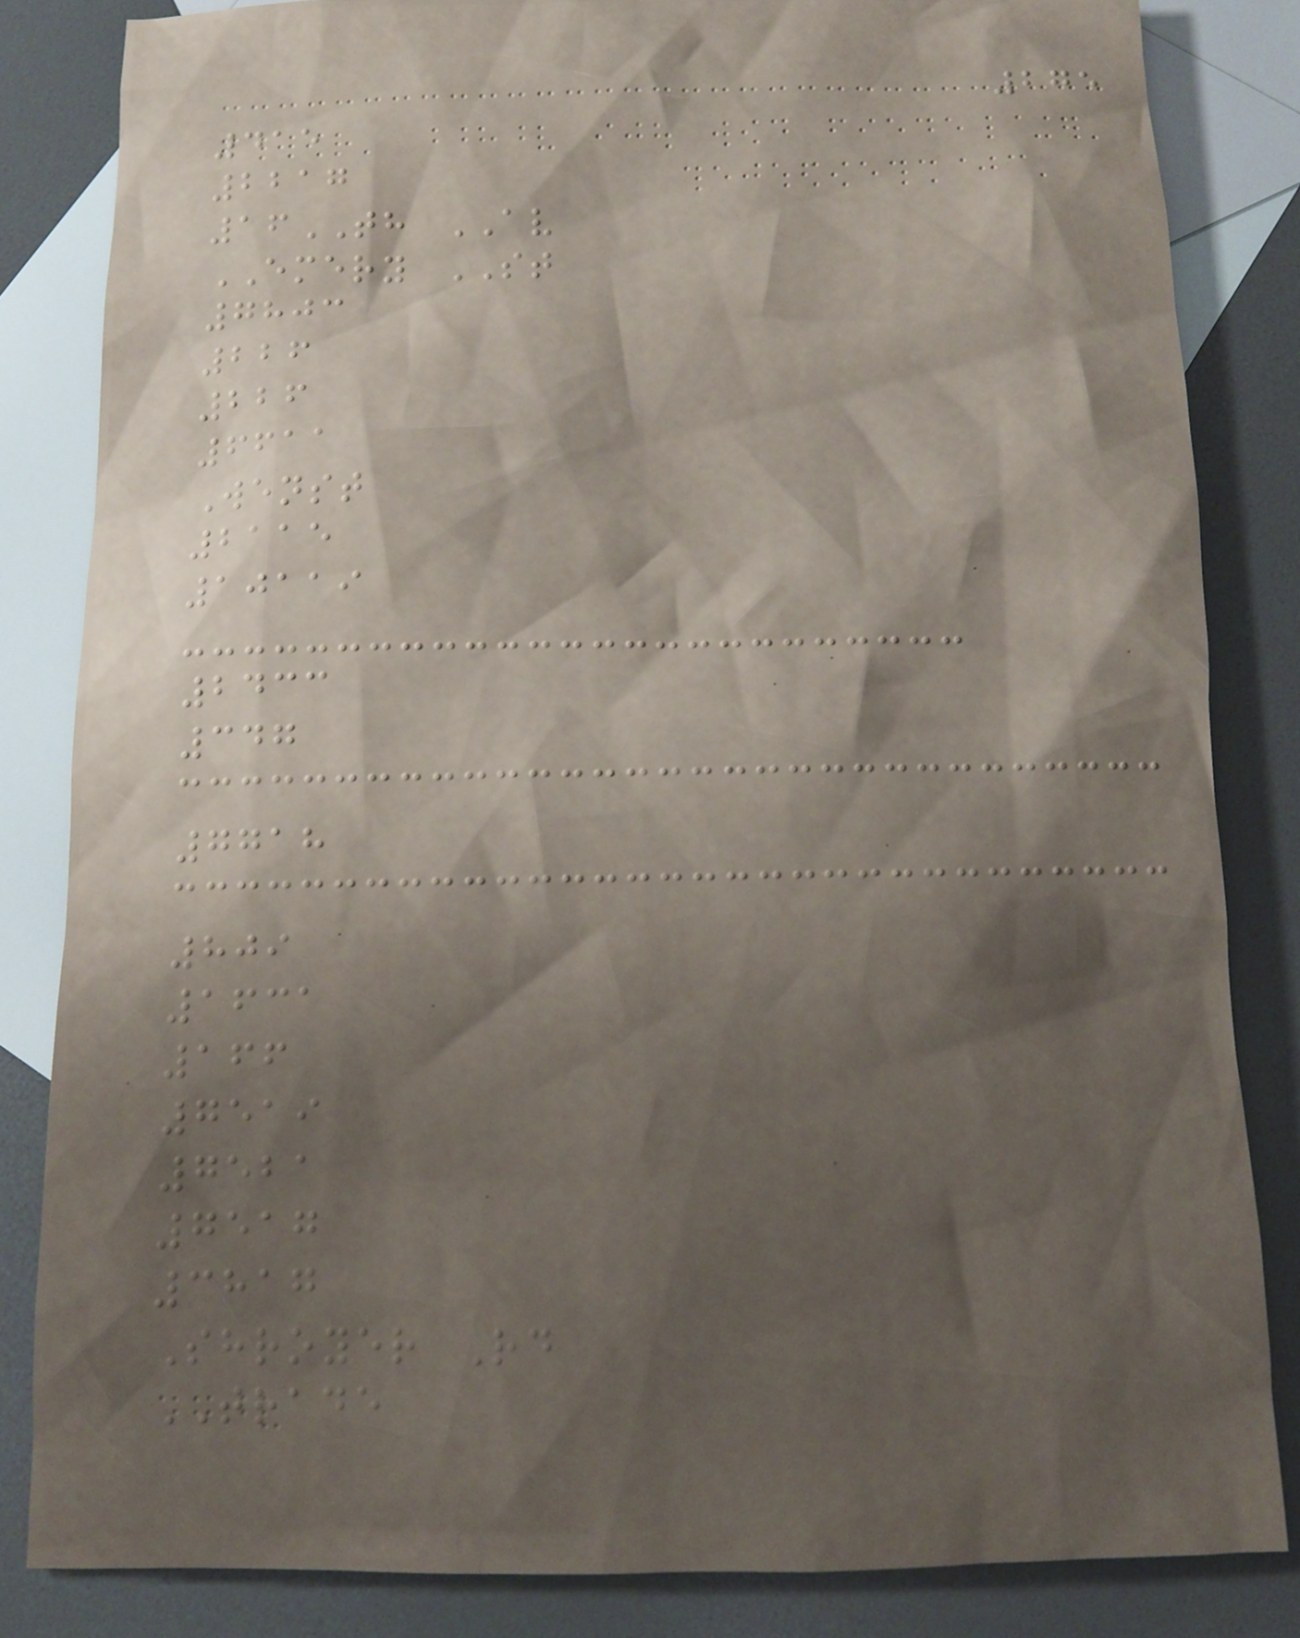275
415
2217
16TH AV
EMERY ST
7803
226
226
6611
Wenst
2115
10119
2433
347
7718
809
1631
166
7519
7521
7517
3817
Shroyer Rd
TRADE
